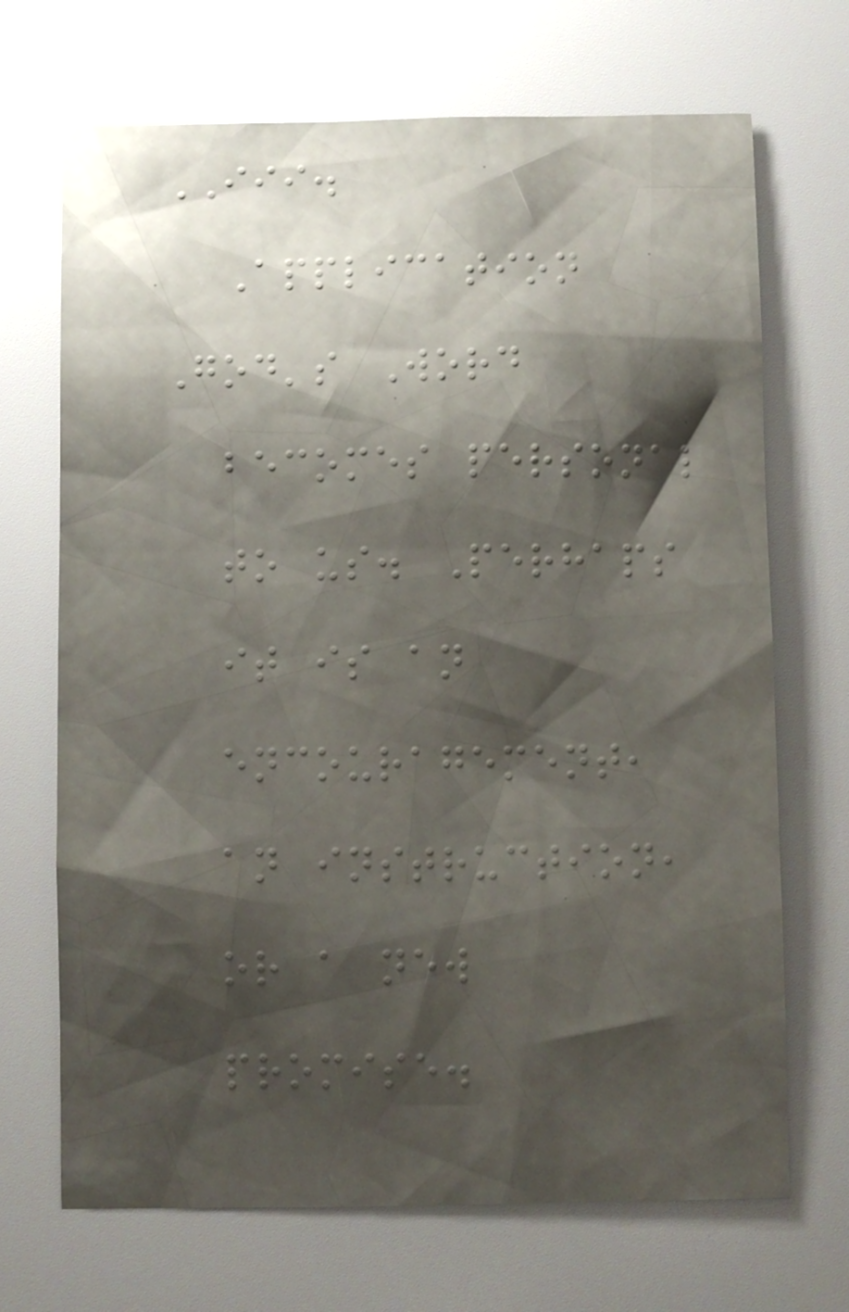III.
Application
God's Word
becomes personal
to us. Perhaps
it is an
encouragement,
an instruction,
or a new
promise.
